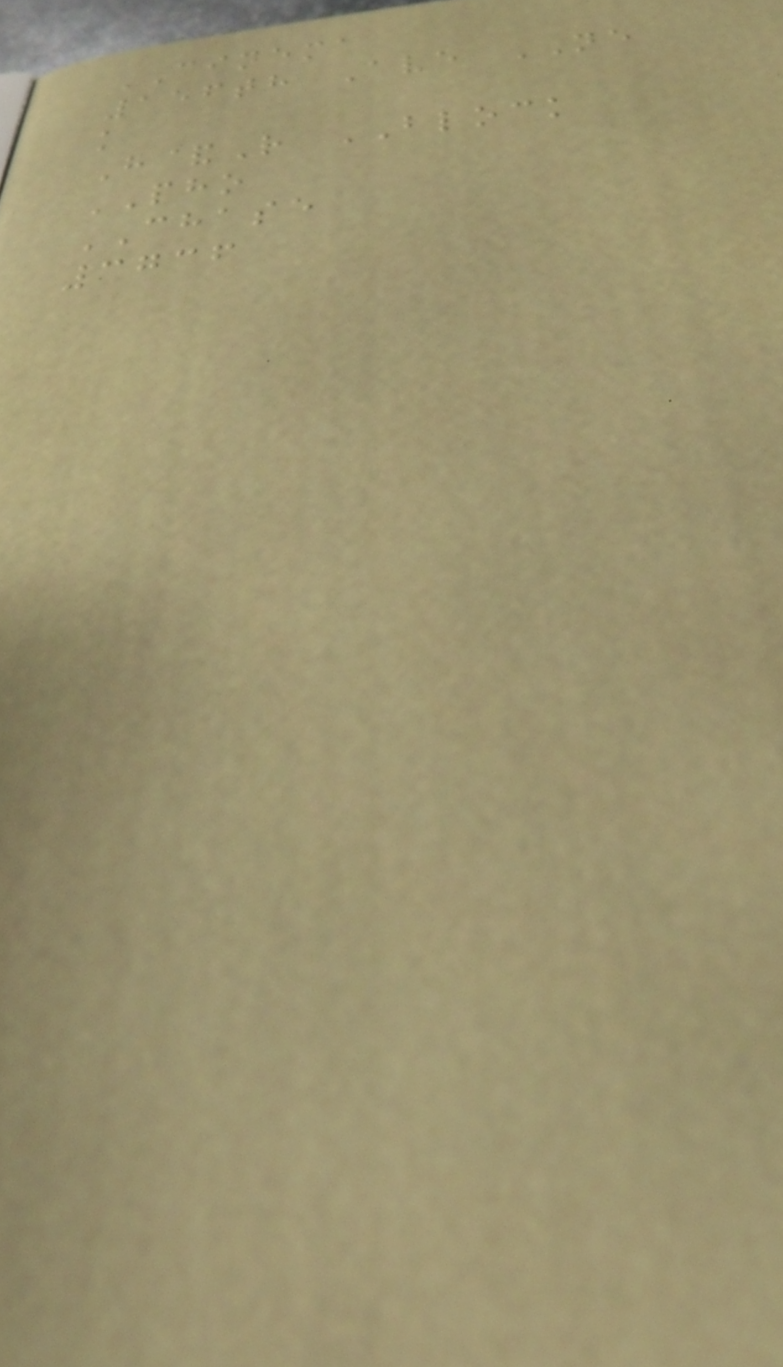CINEMA
156th Ave NE
k
H&R BLOCK
PHO
CHASE
3736
